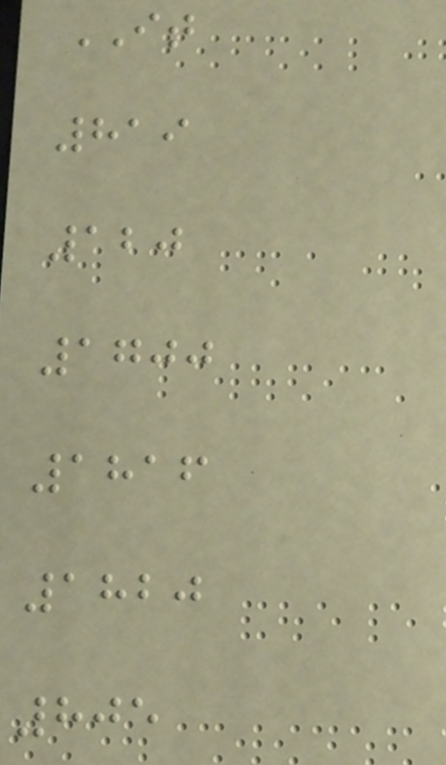IT
819
120
1700
1816
1820
805
